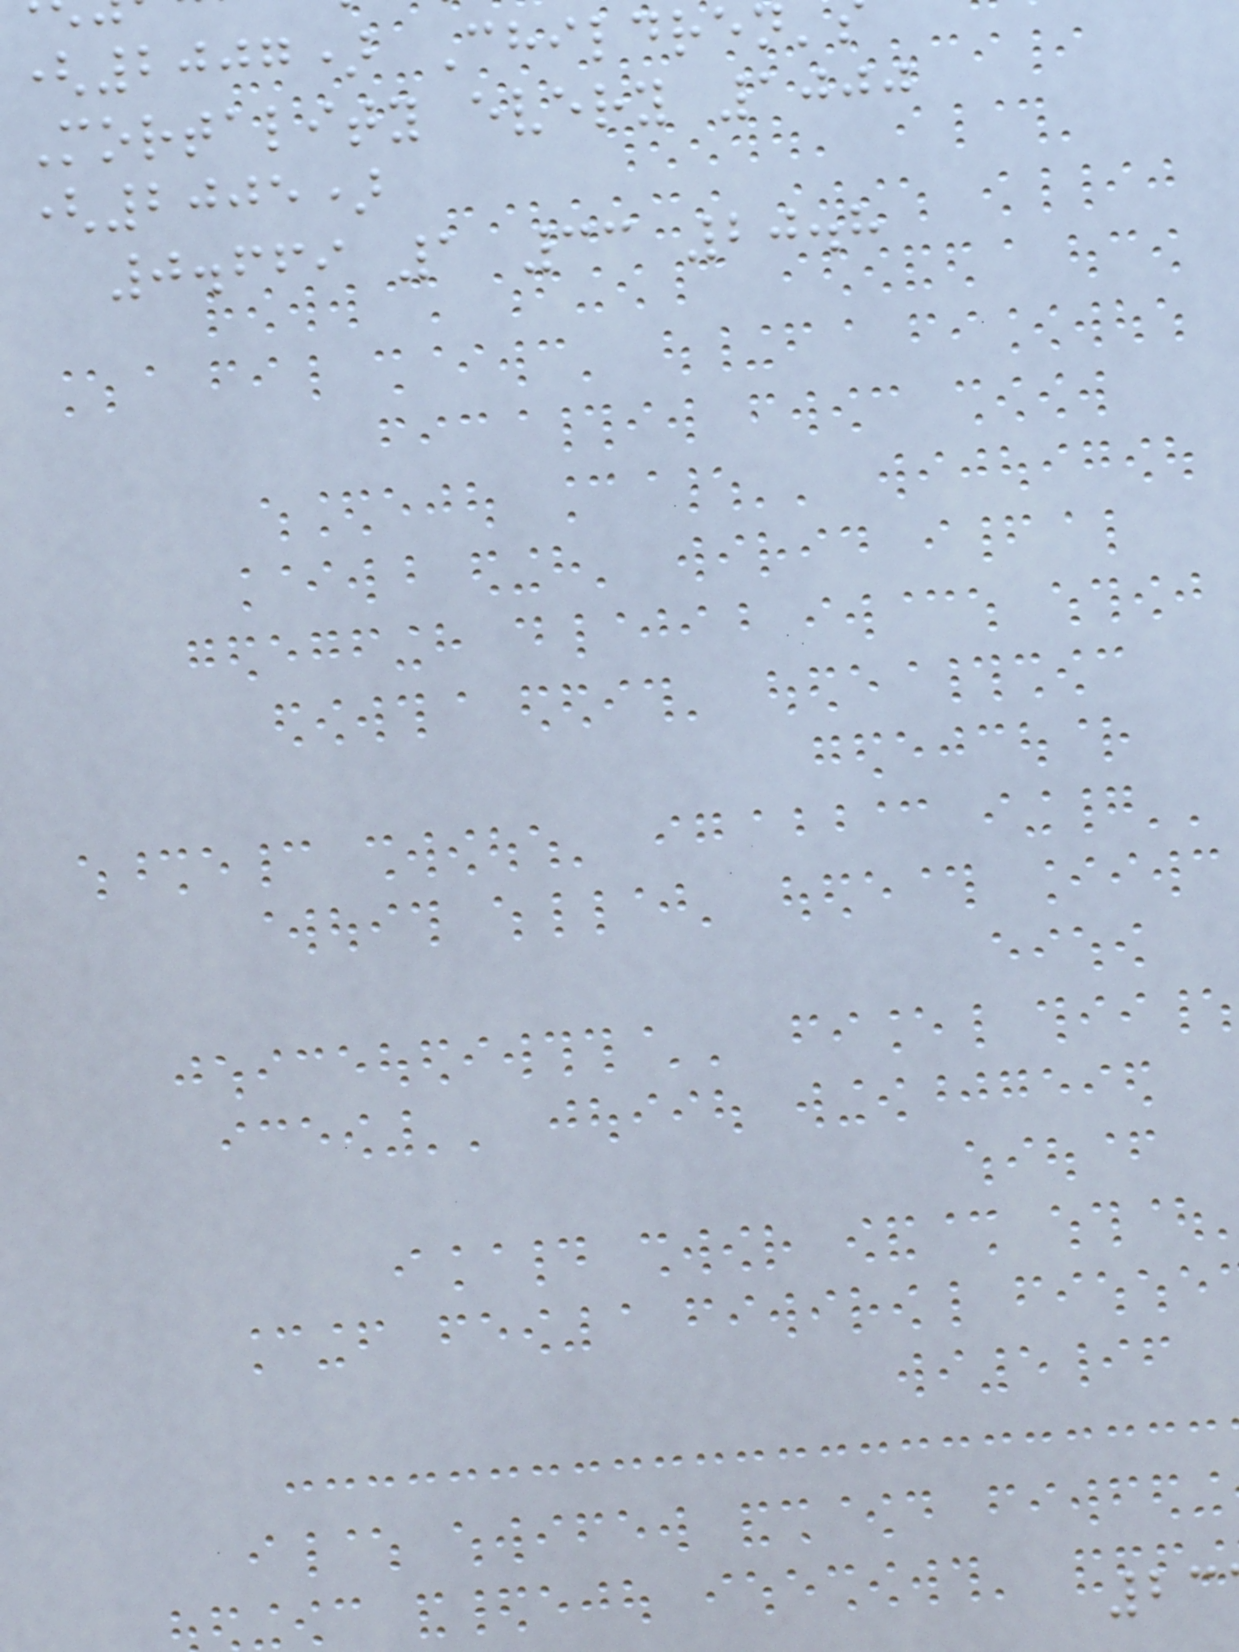(2007) Children
Mortality every 1000
(2005)
0.669 1 33 20.8
